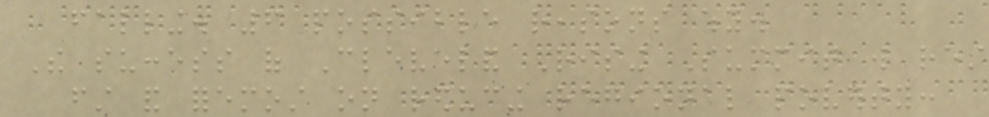falling. 6 possible reasons why.
The success of Cleveland Rising Summit will rest
first and foremost on reducing regional poverty:
